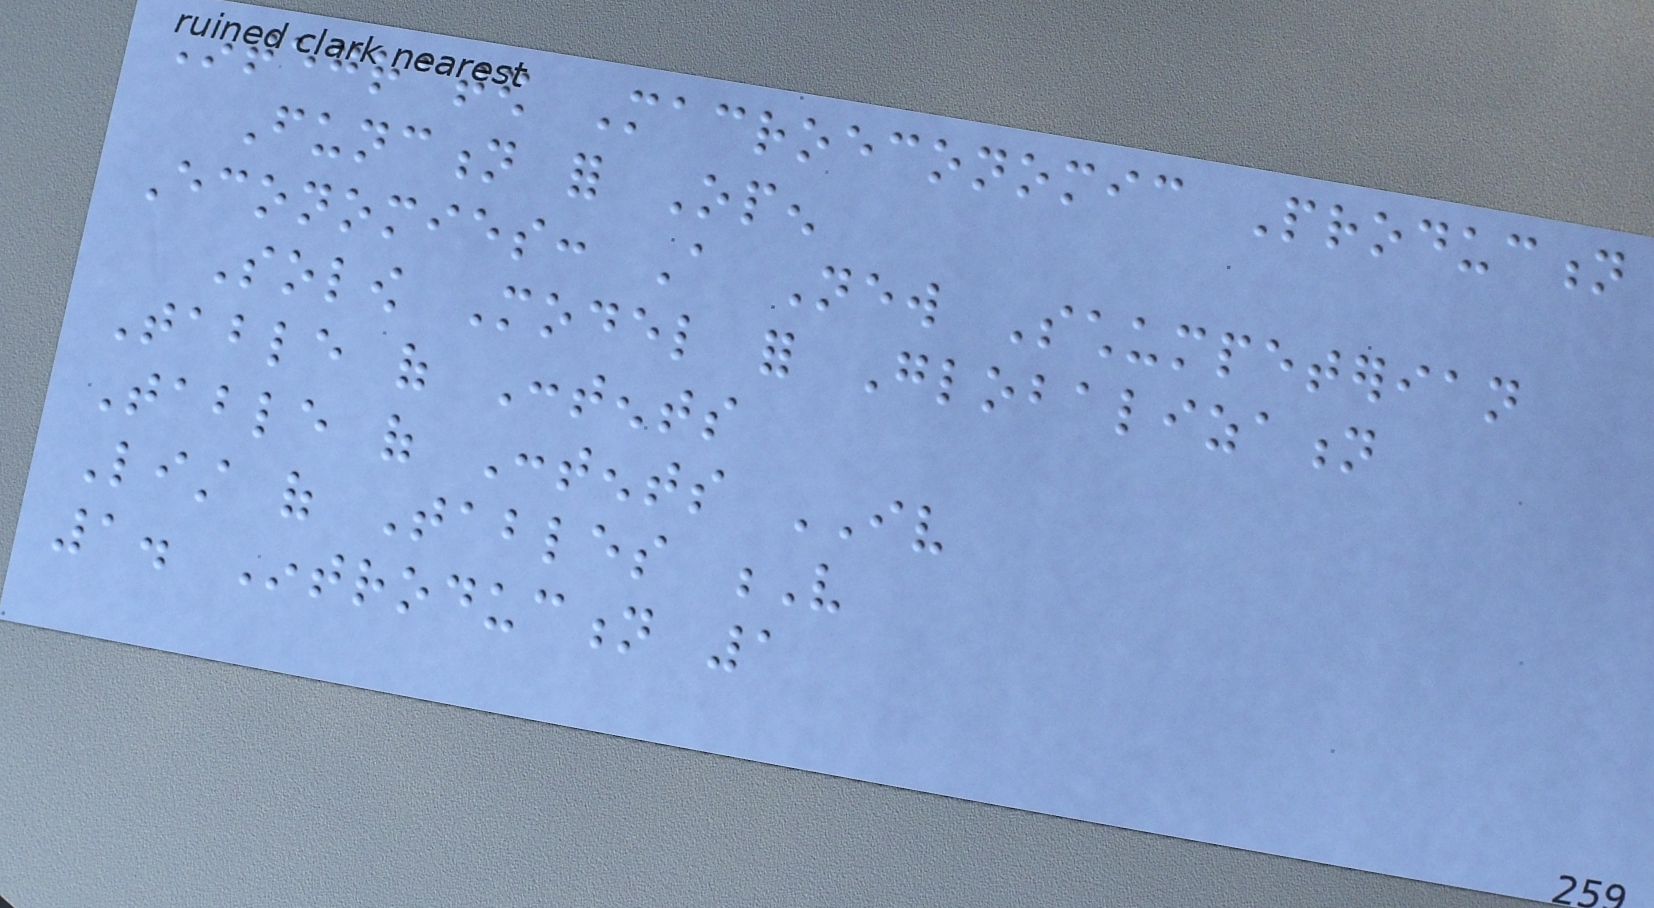Integrated Macroeconomic Production
Function for Open
Economies: A New Schumpeterian
Solow Model for Globalization
Table of Contents
Table of Contents IV
List of Tables V
1. Introduction 1
